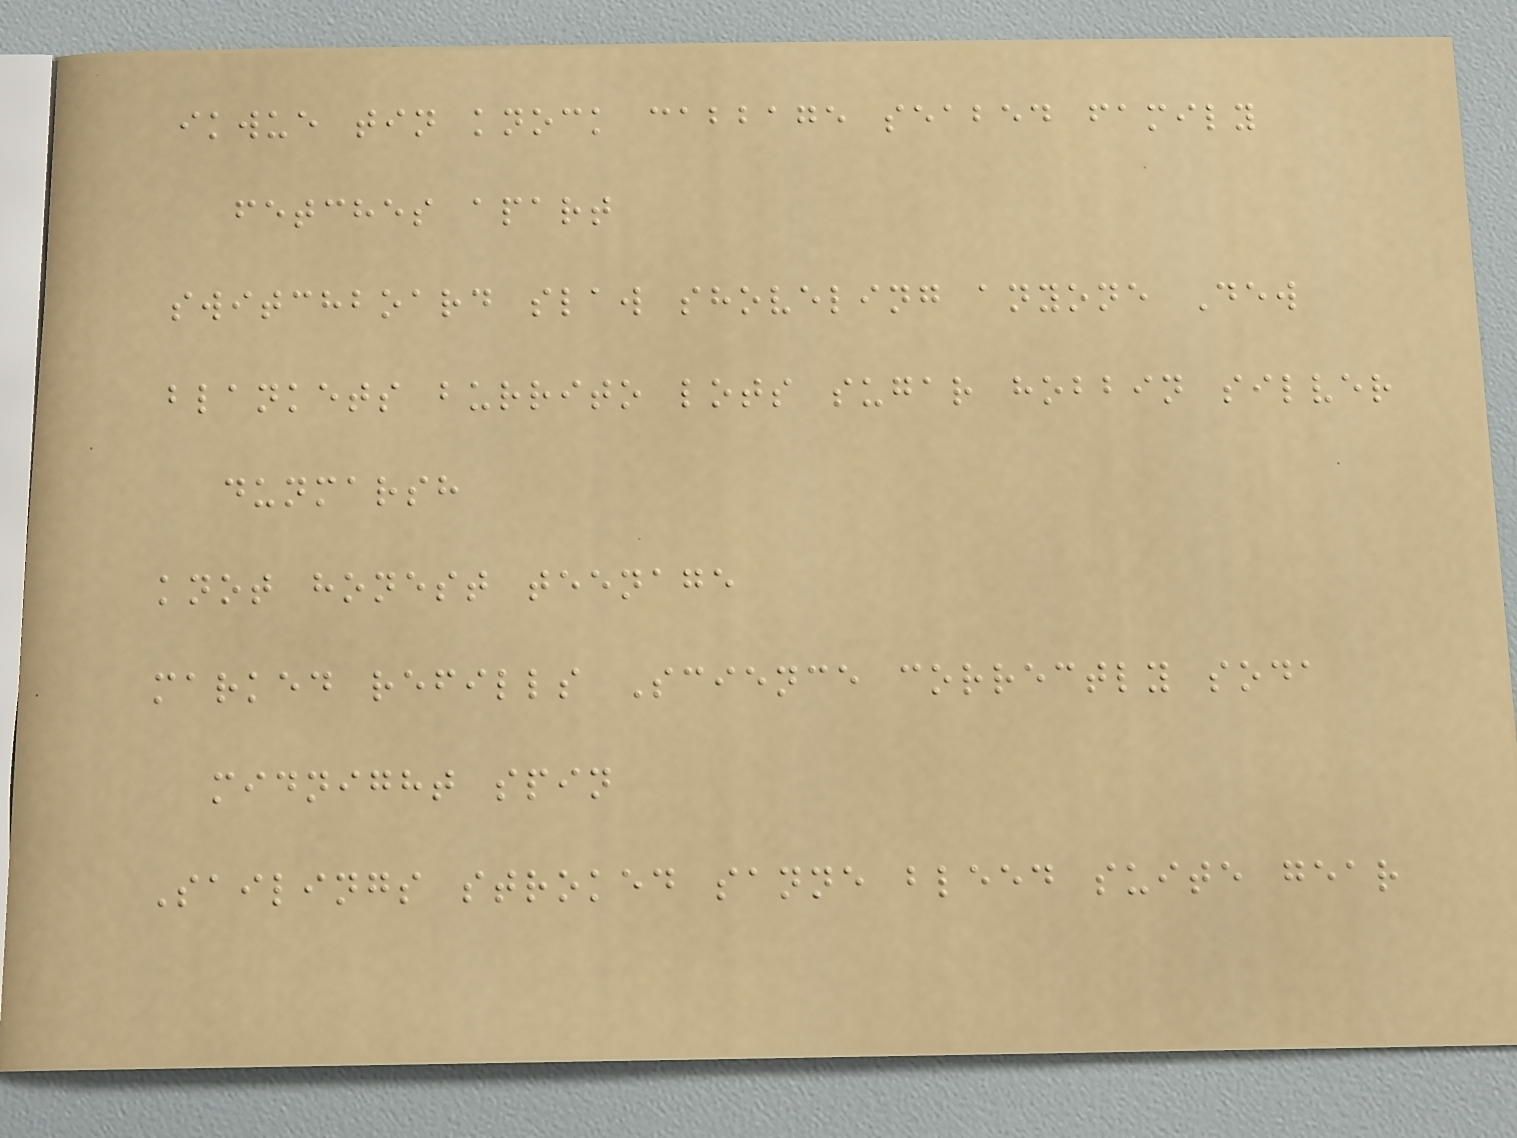ikwue tin knock cabbage seabed family
fetches apart
switchboard slaw shoveling anyone Dew
blankets burrito lots sugar hobbin silver
dunmarsh
knot honest teenage
marked refills Science correctly soda
midnight spin
Sailings stroked sanne bleed suite gear
